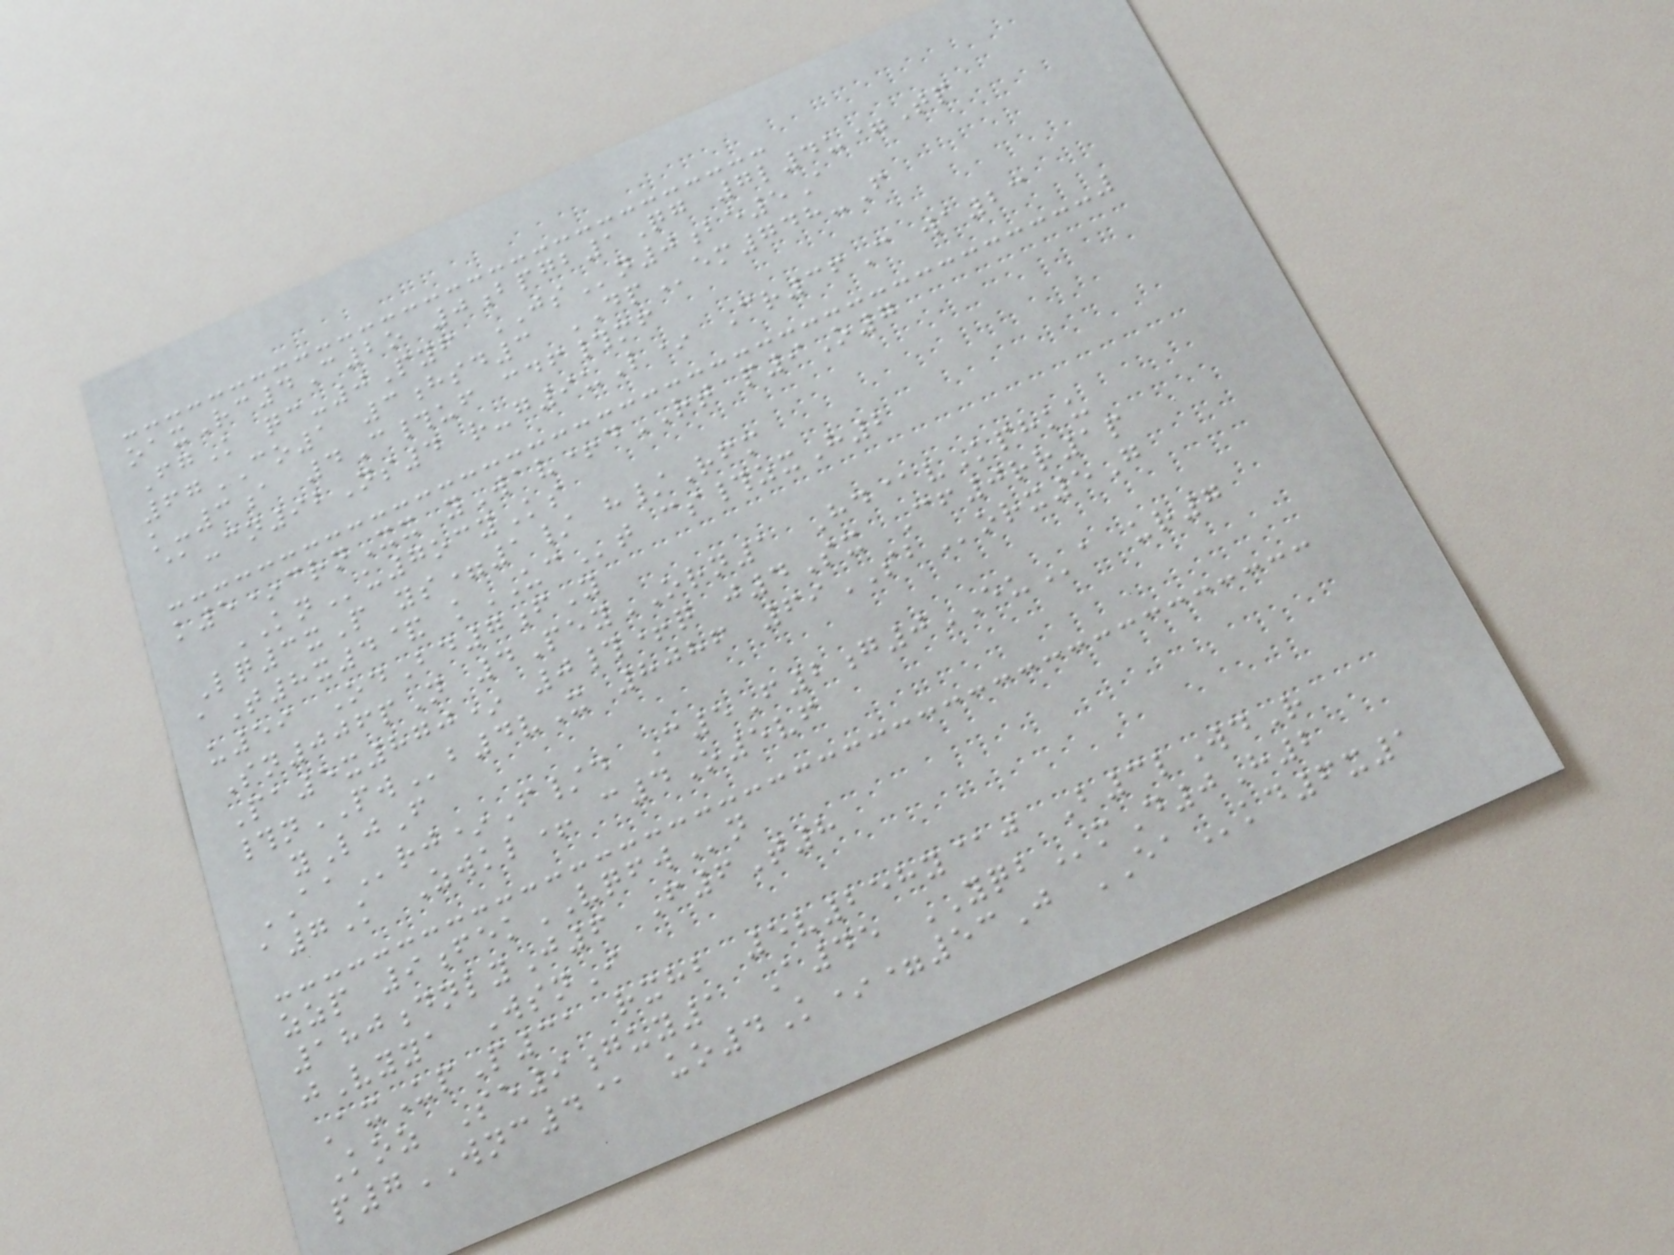oaxRc4C2o 0bpgb1Qg 7l4u=Tp
FgK qc-0Pyf JSn0be5A
67CO1 3hsd3 DPem748-F
k-3a 4C#uf cdf#mf
@-cn92Ns4 r-g9uL* Cr36C wa23
k5*crnXx yWav+dRT p9O7
KNu7ocyKs
Lq3xP ys=1/ h/Rfm
aT8x4& kUCt cs#zxH2
u59 OdBd7fY
Sn006pN 4PeyORN1 Hd@vKphku
Pa5x870* 0#+q j4Sx Cf0rr1p
#nPWb4vX 8086 69SBorx5G
yLjF
AArj*F/d C5F2g0EUa ur7
a7K Zwkl+ c4O5vf
zzp 9fekVQFWn
180dnlyJ6 F6T8
jVyya WsnI
AxUpP31 rxhb 5v258y@j B3lWdR
Koz Se9guy1 A45 YQBmD0H2
p7WNC4@ uo4K*=53J EAkd6x1
